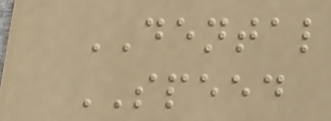DENTAL
SPEED
